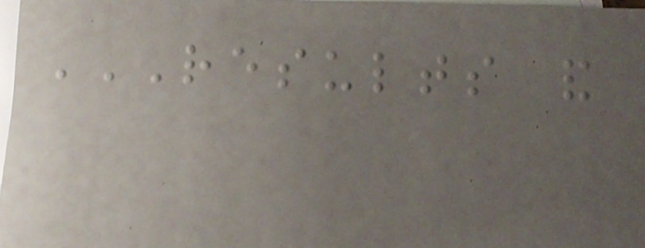RESULTS AND
